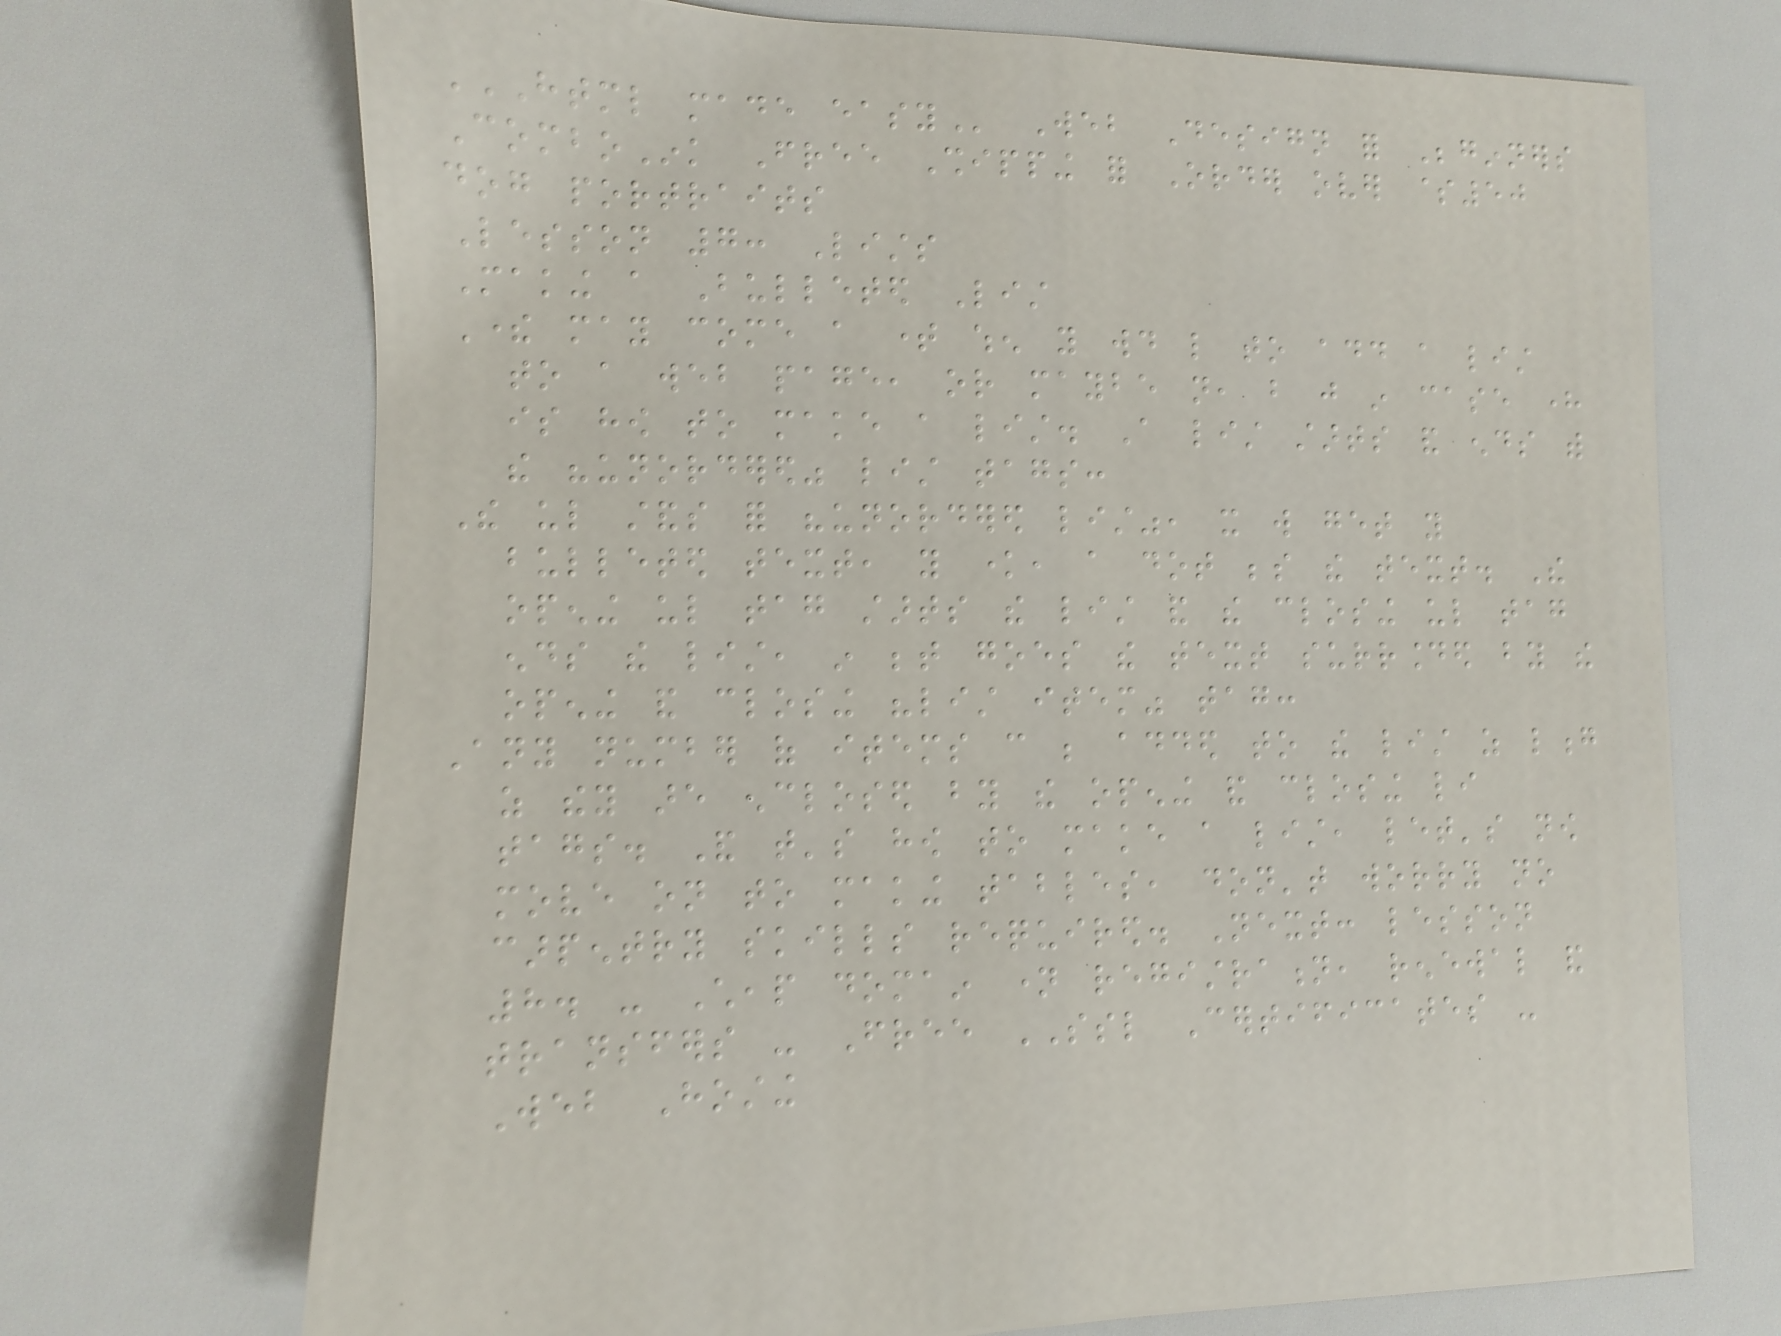HTML MADE EASY Web Design for Beginners
ComboInk Free Shipping for Order over $50
dog portraits
Lesson 7: Lists
Making a Bulleted List
There may come a time when you would like to add a list
to a web page, or maybe not, but just in case here
is how to make a list. A list starts and ends with
the "unordered" list tags:
The ul stands for "unordered list", it will get you
bulleted text, you know, a dot beside the text. The
opening ul tag starts the list and the closing ul tag
ends the list, in between goes the text surrounded by the
opening and closing "list item" tag:
Any number of items can be added to the list as long
as they are enclosed by the opening and closing li
tags. And that's how to make a list, let's now
move on to making tables, don't worry no
carpentry skills required. Next: lesson
8. - Cheap domain name registration, renewal and
transfers - Free SSL Certificates -
Web Hosting
